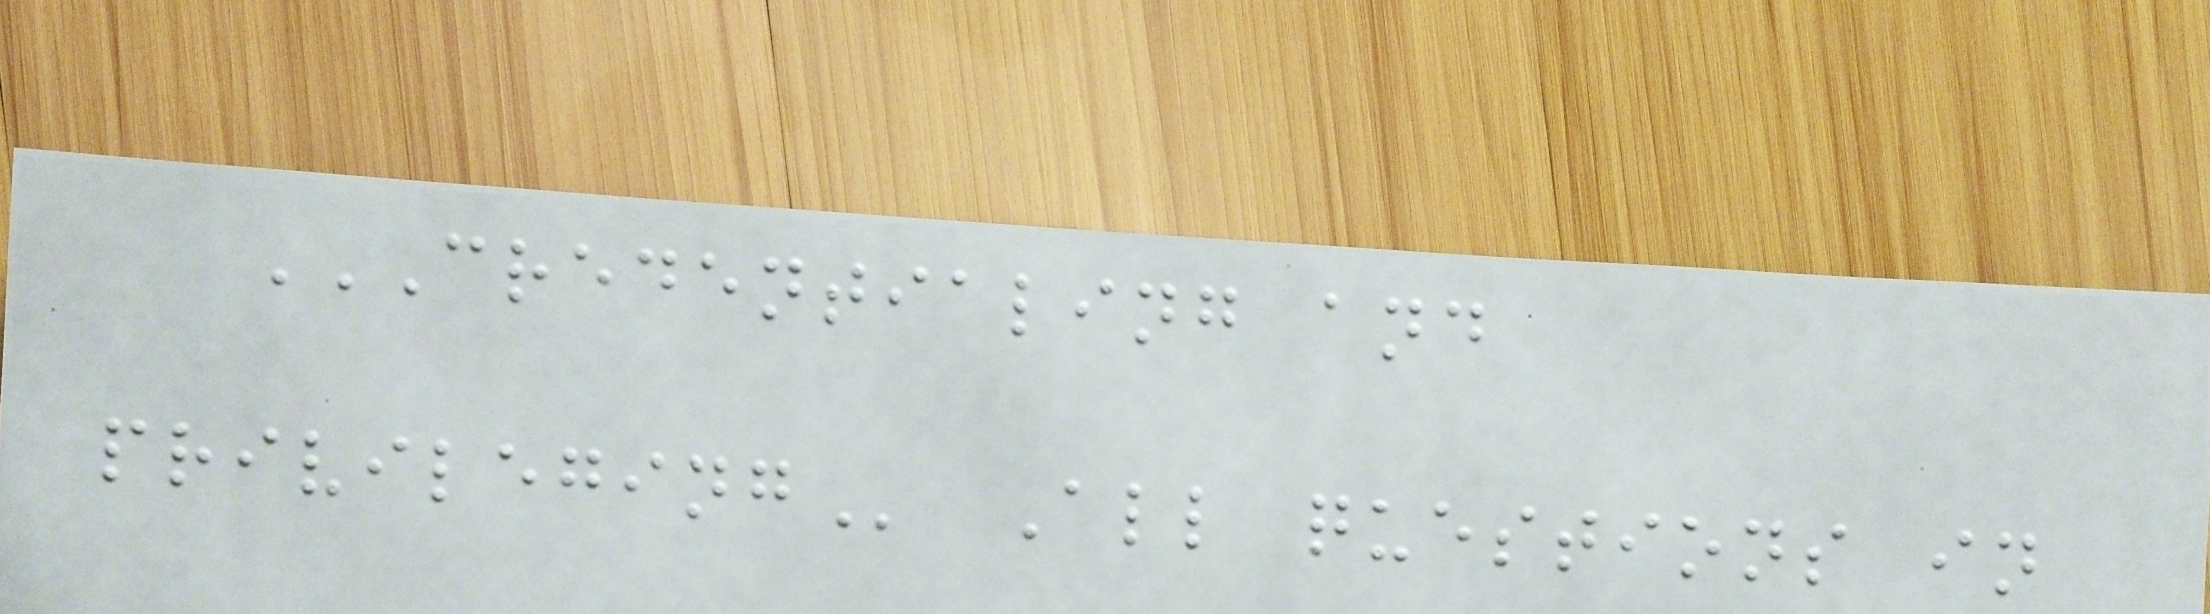CREDENTIALING AND
PRIVILEGING All questions in
